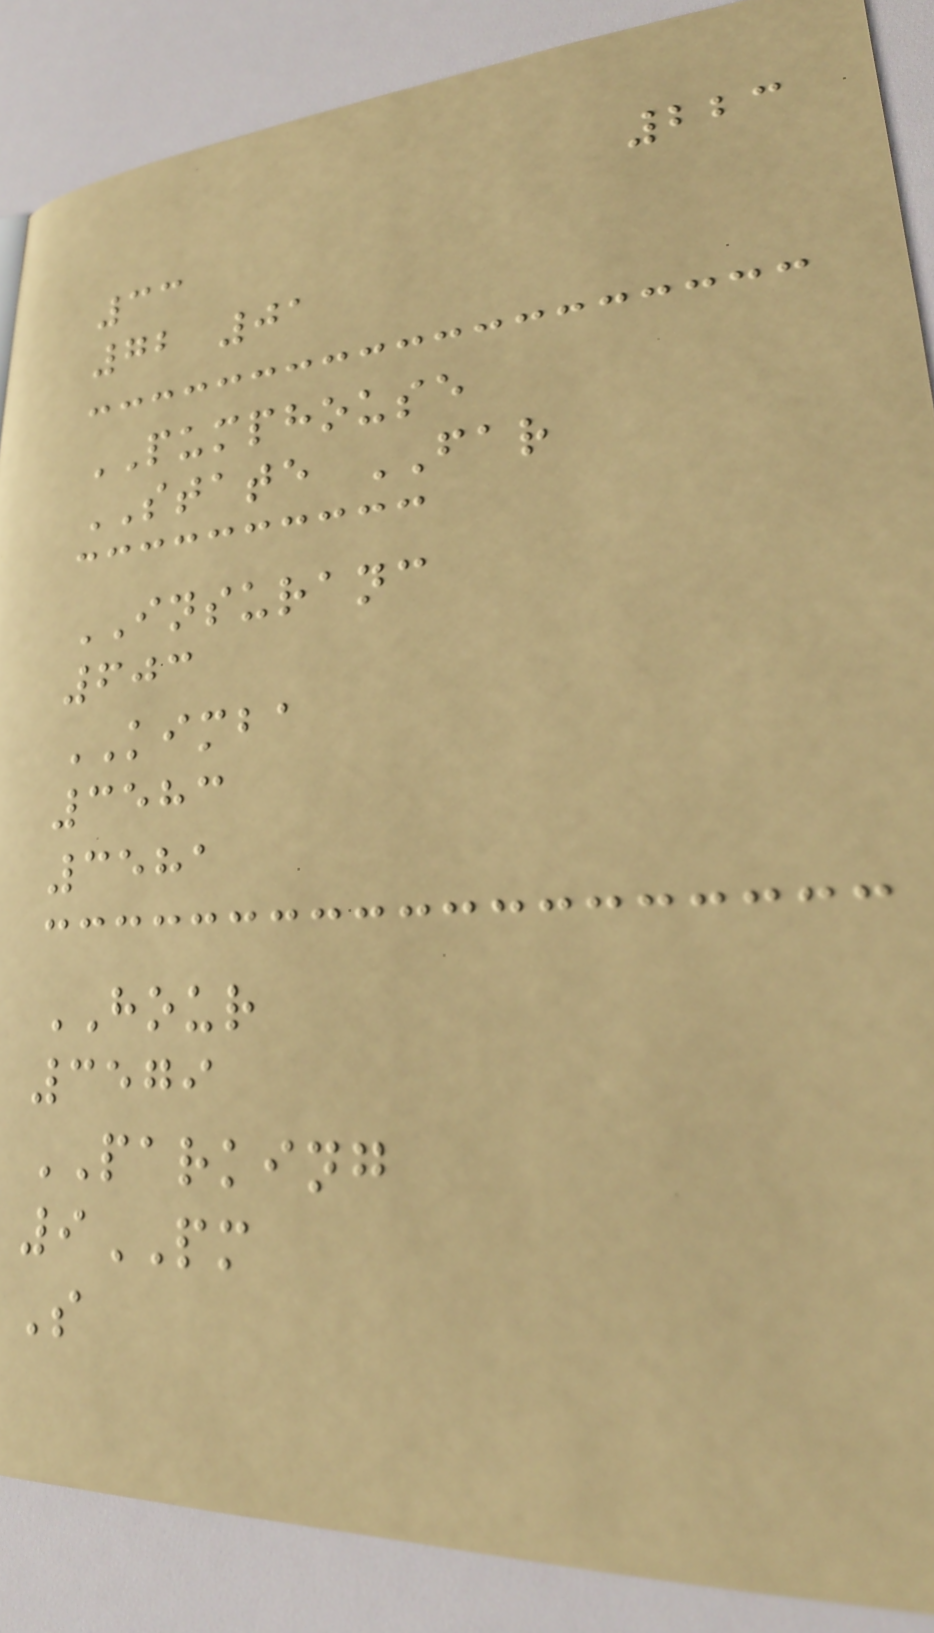223
33
72 01
PUMPHOUSE
STATE FAR
INSURANC
603
KIMBA
3583
3581
HOUR
3579
PARKING
9PM
S
